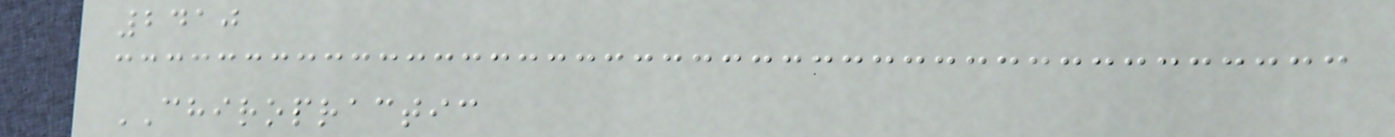2410
CHIROPRACTIC
